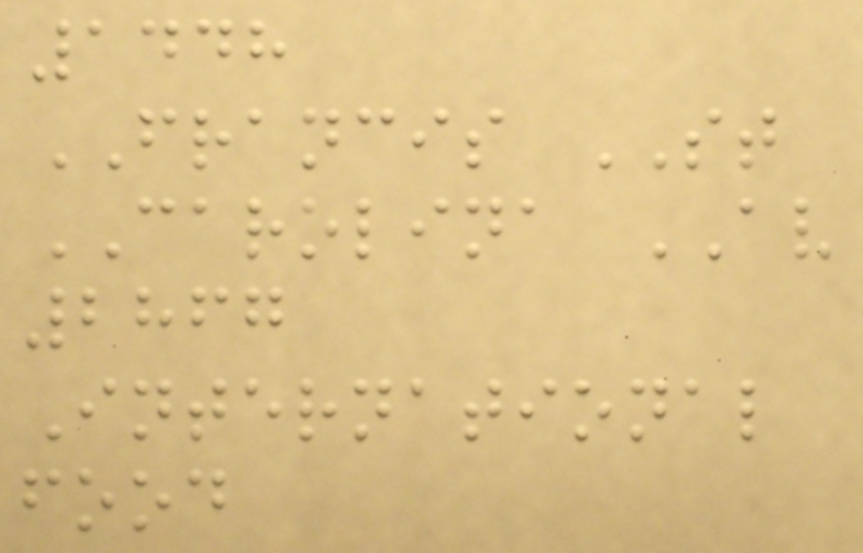1448
FRANCIS ST
CAROLINA AV
2867
International
food
